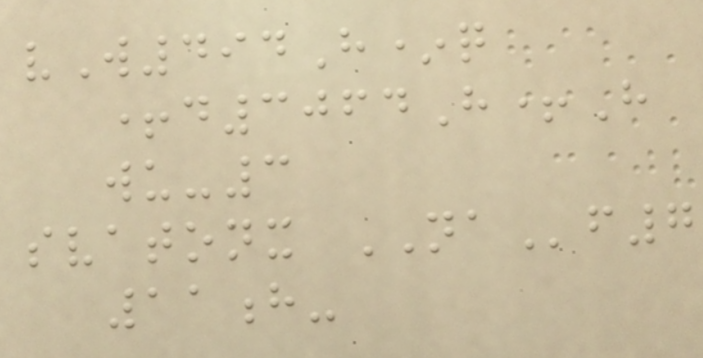vW494H*q
+d3064H+H
wu-3
svatonx NAf7
11h-
